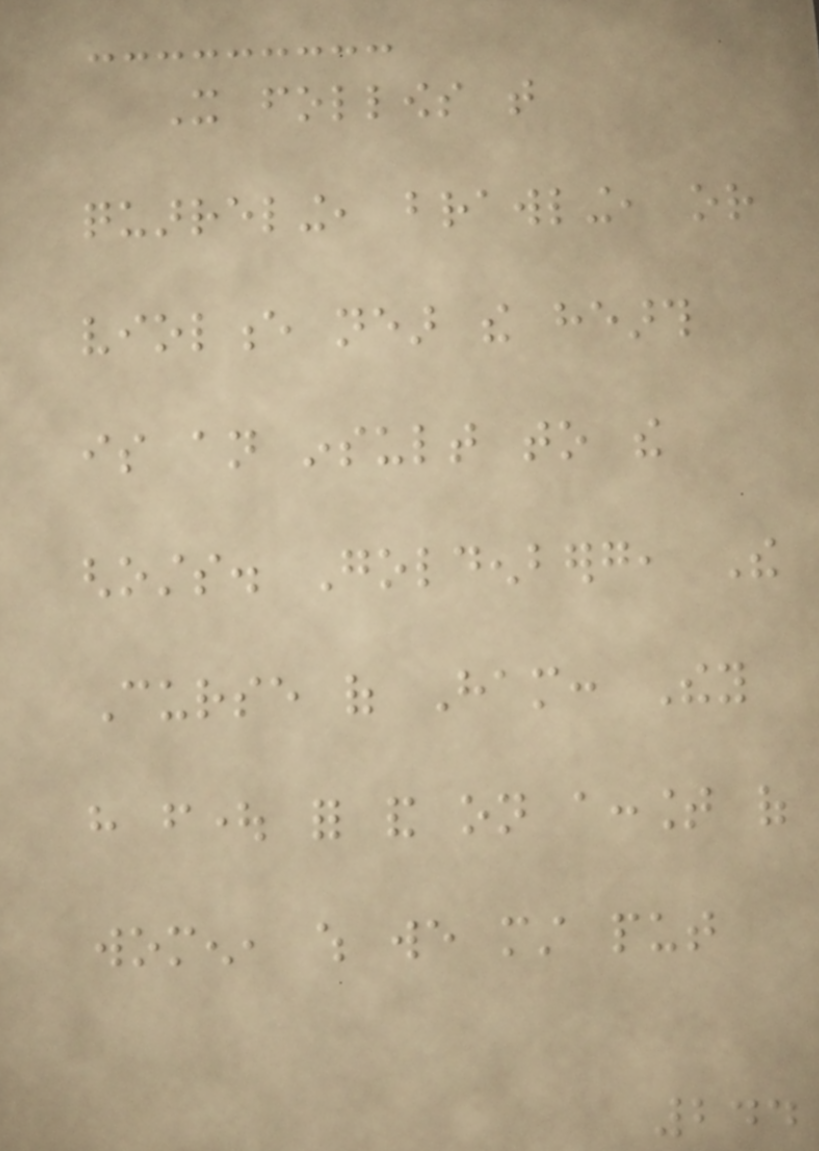It follows that
quarreling, brawling, or
violence near the hearth
is an insult to the
ghosts. Goldenberg, The
Curse of Ham: They
have fought for and on account of
women, which we must put
244
